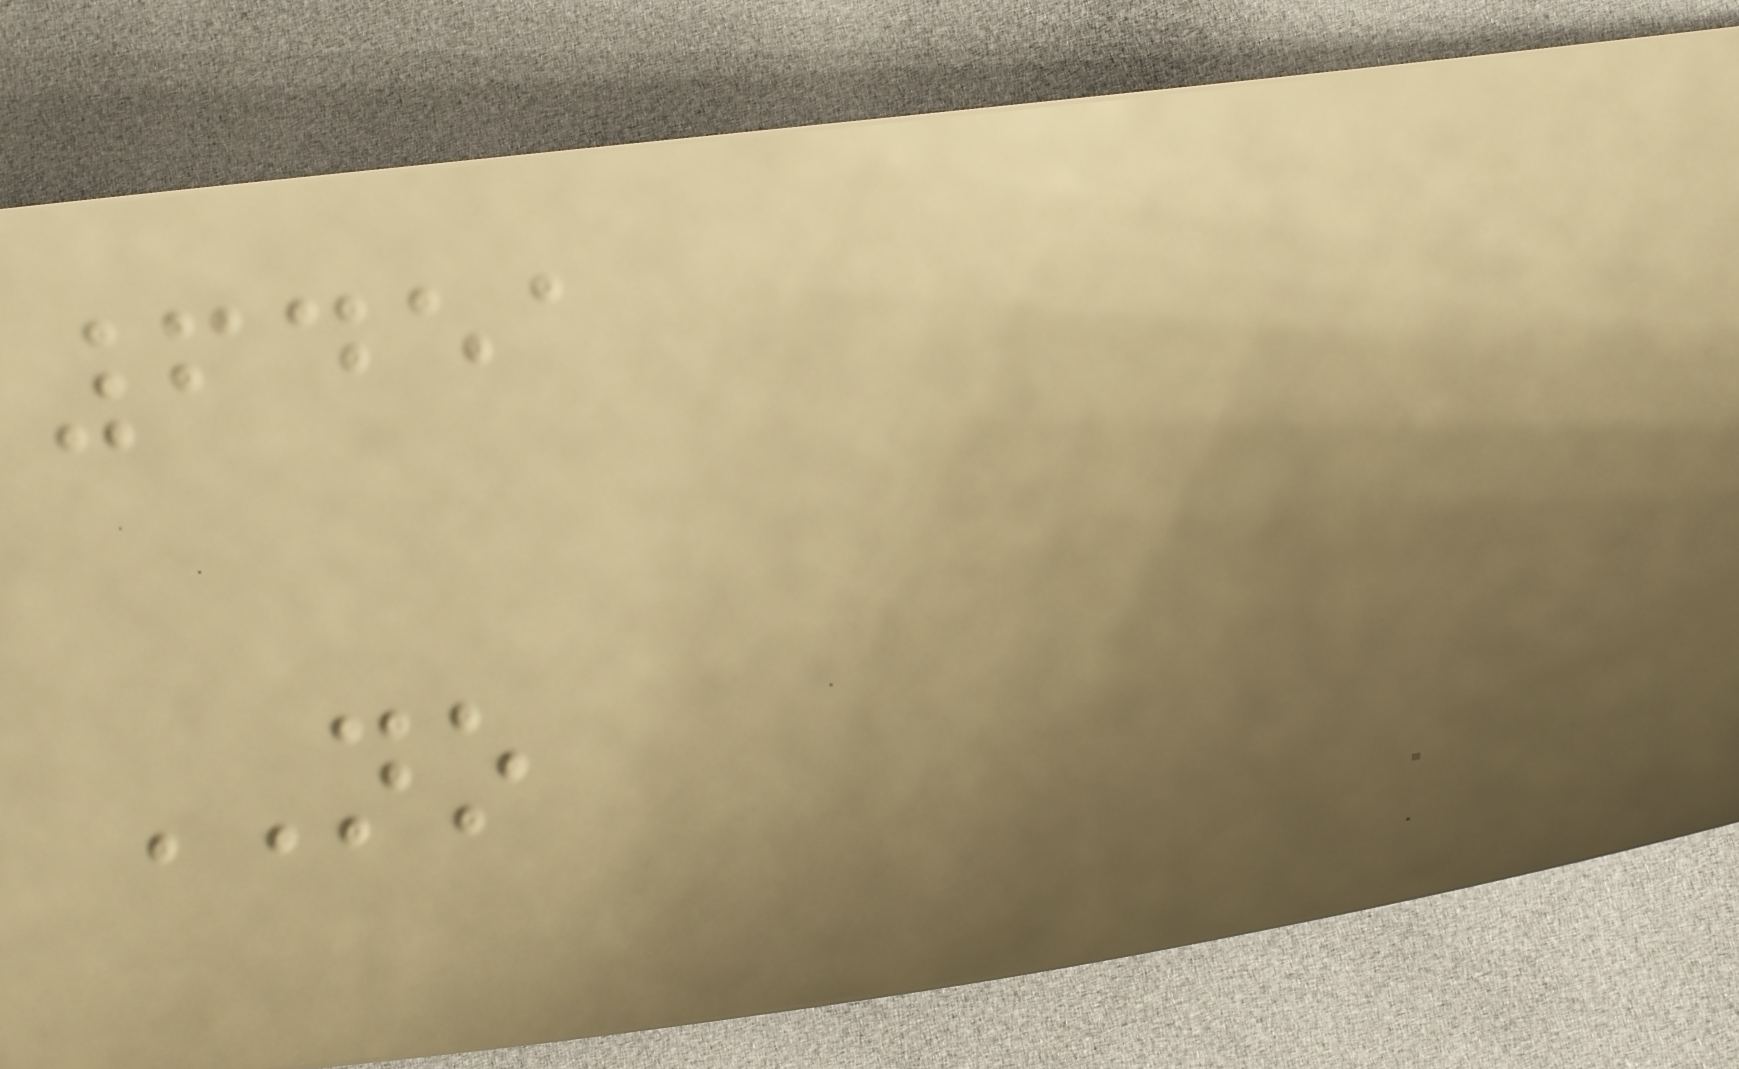6451
NO
